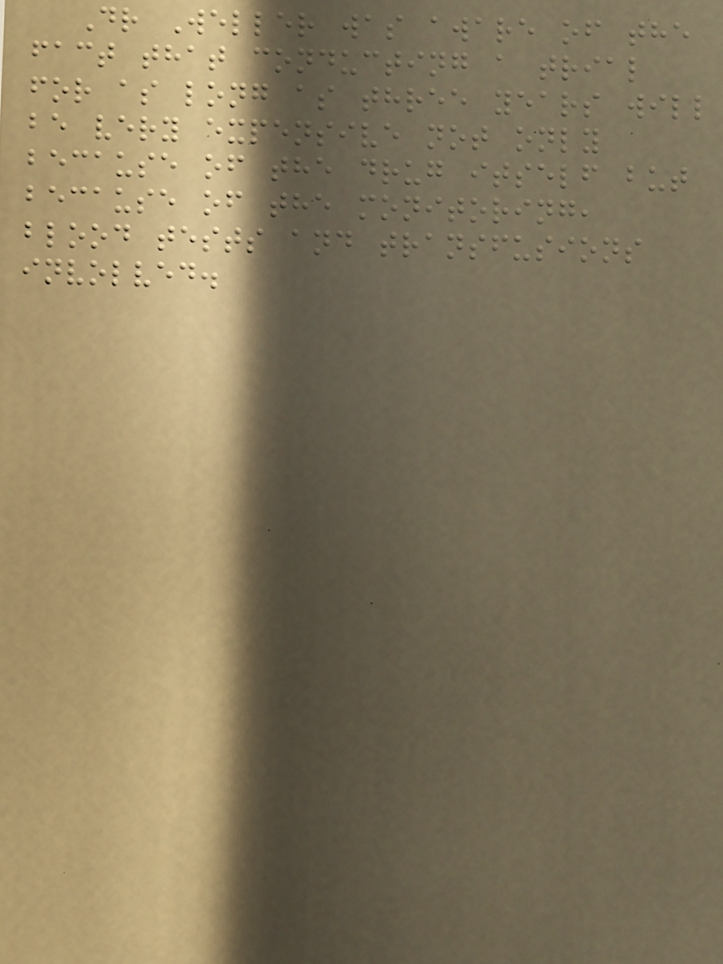Dr Weller was aware of the
fact that conducting a trial
for as long as three years will
be very expensive not only
because of the drug itself but
because of the monitoring,
blood tests and transfusions
involved.
